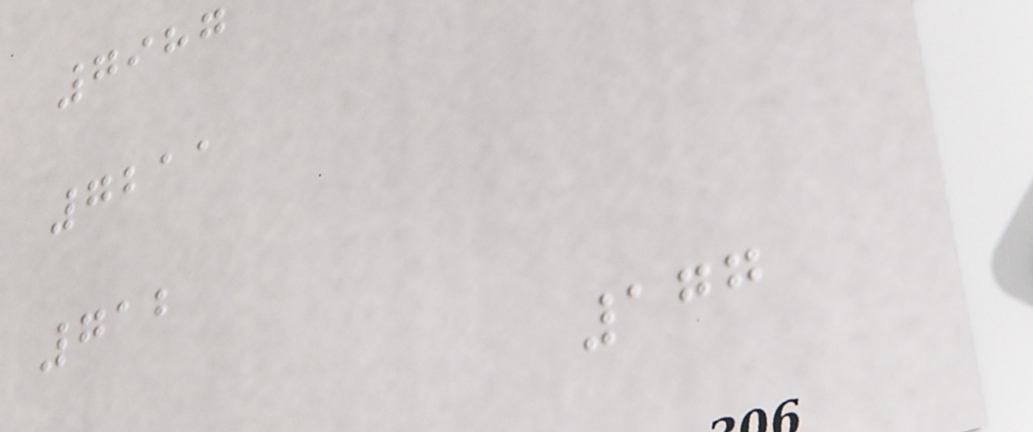7987
7211
712
177
